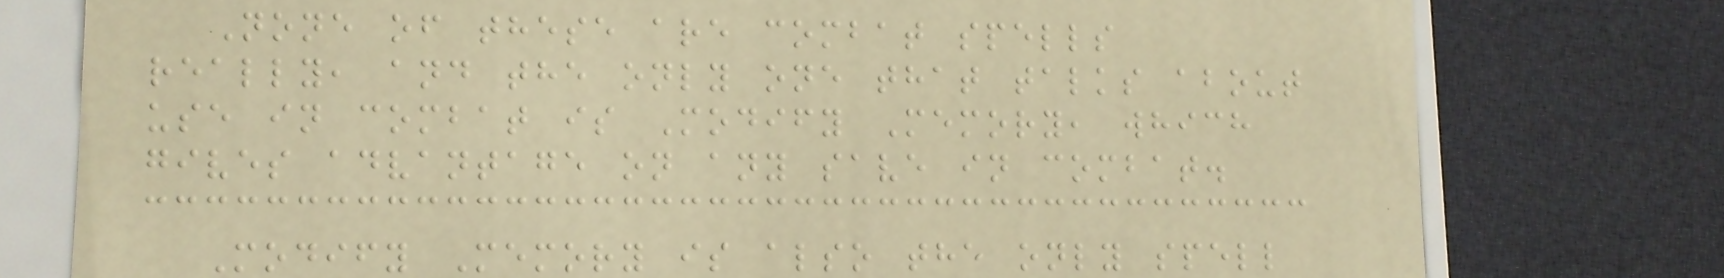None of these are combat spells
really, and the only one that talks about
use in combat is Modify Memory, which
gives advantage on any save in combat.
Modify Memory is also the only spell
